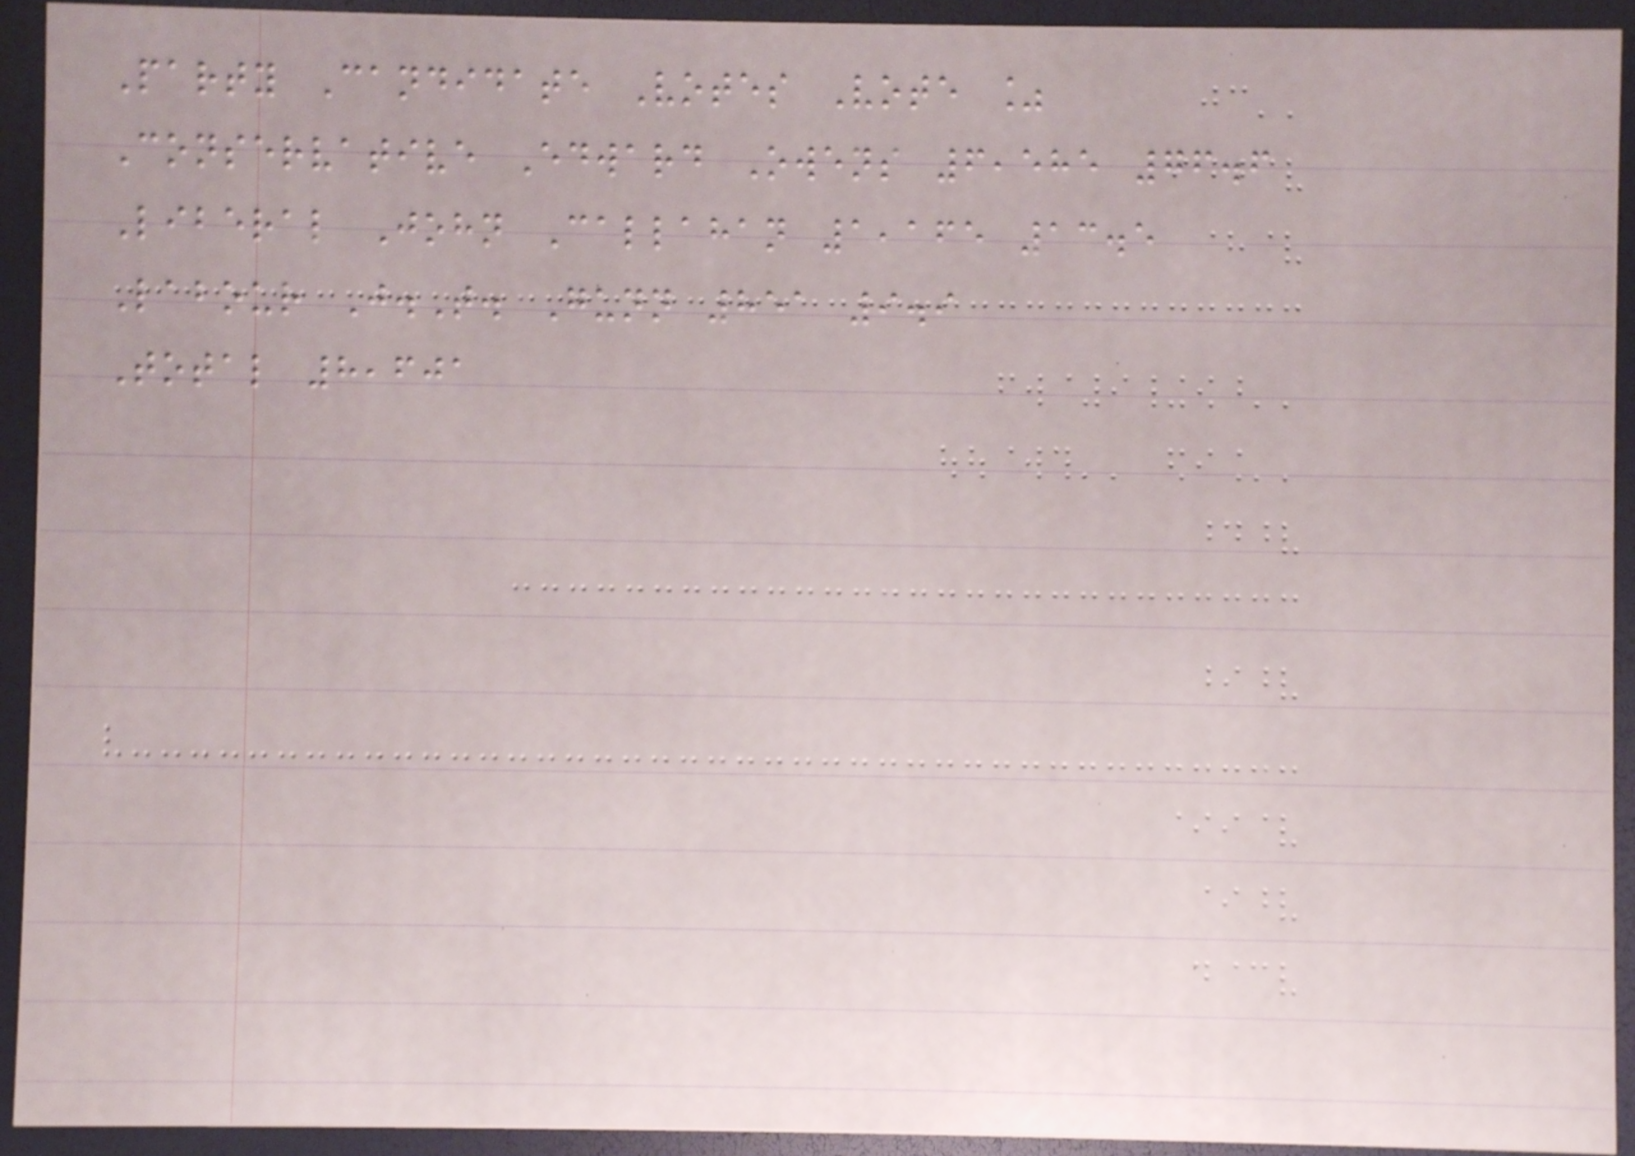Party Candidate Votes Vote %
Conservative Edward Owens 6,585 76.6
Liberal John Callahan 1,165 13.5
Labour J.T. Gunn 851 9.9
Total 8,601
